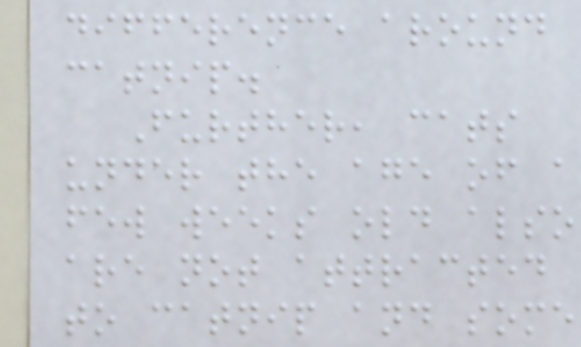difference around
catnip.
Further, cats
under the age of a
few weeks old also
are not attracted
to catnip and some
